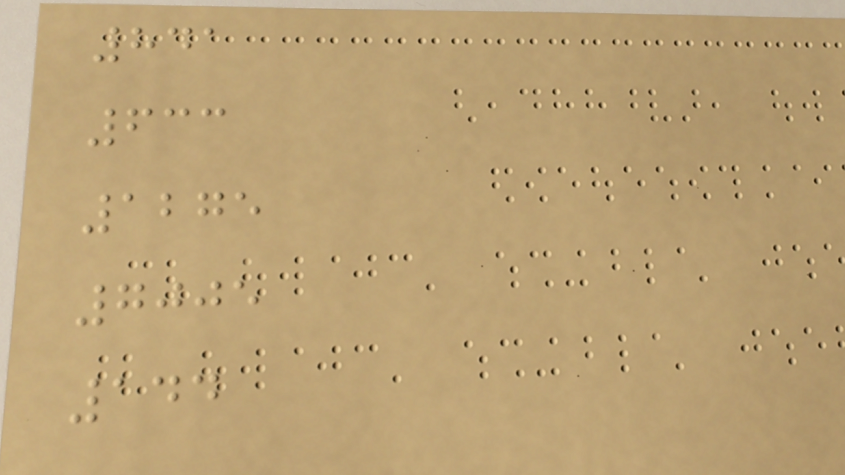841
633
1275
7005
144
